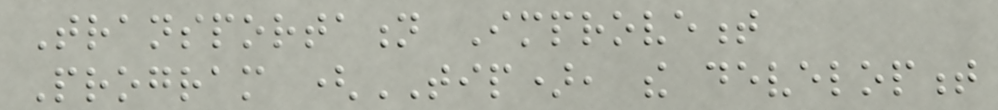Transportation Improvement
Program (TIP), the development
